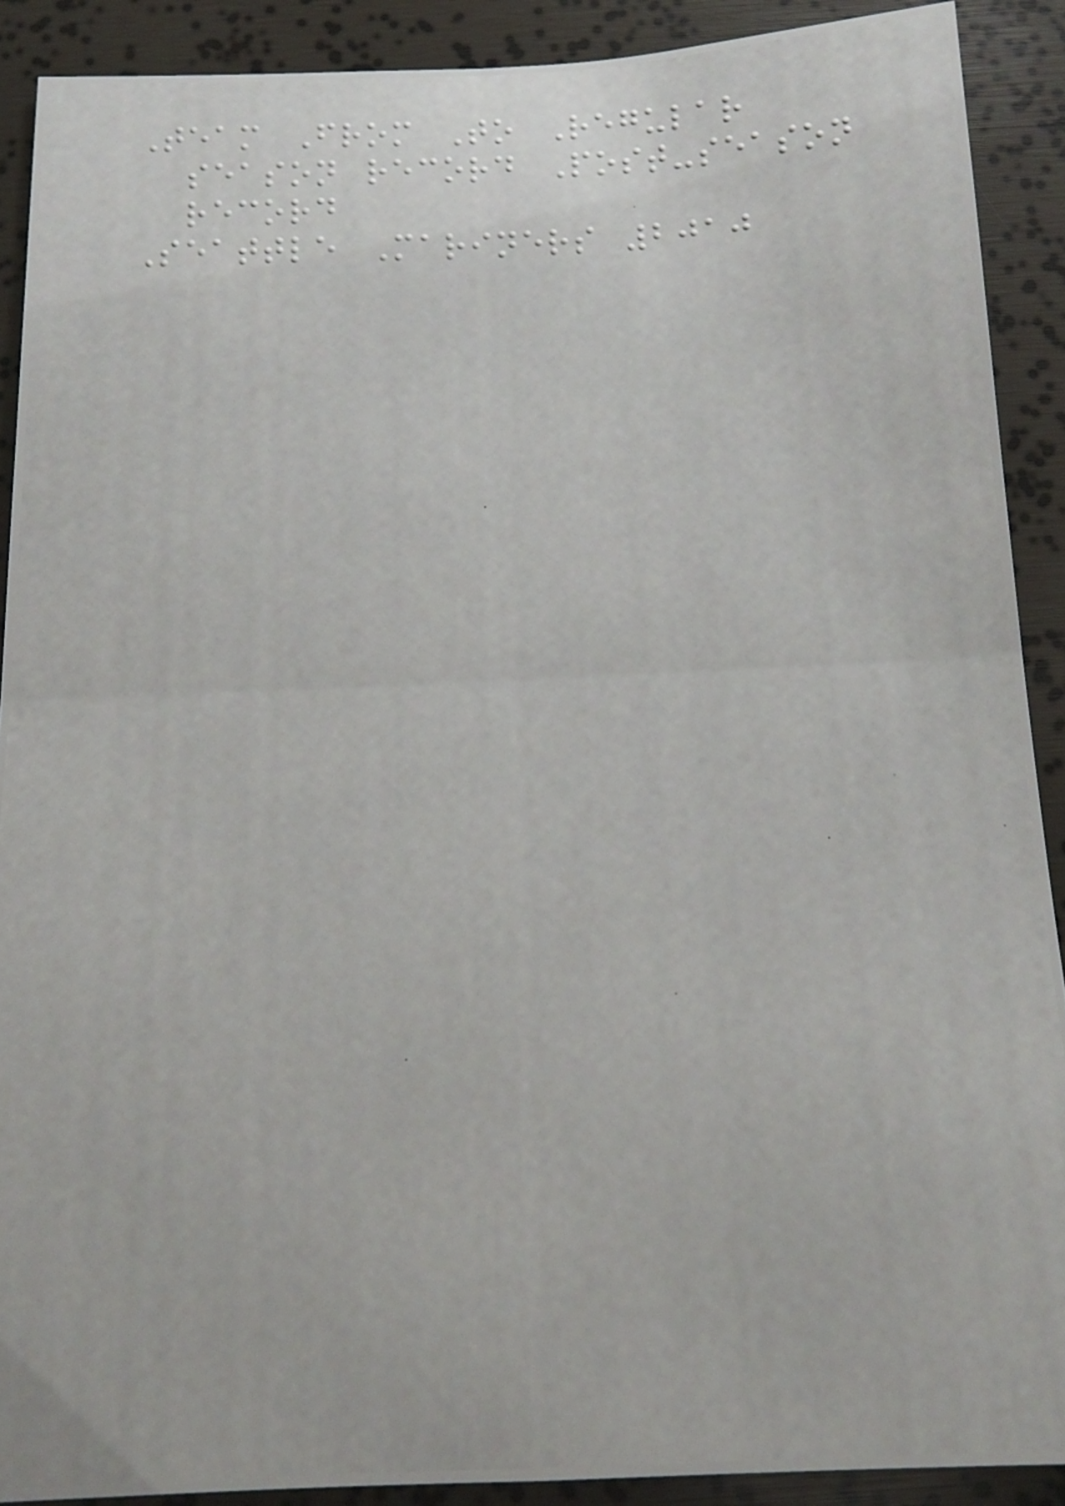Team From To Regular
season record Post-season
record
Seattle Mariners 2010
